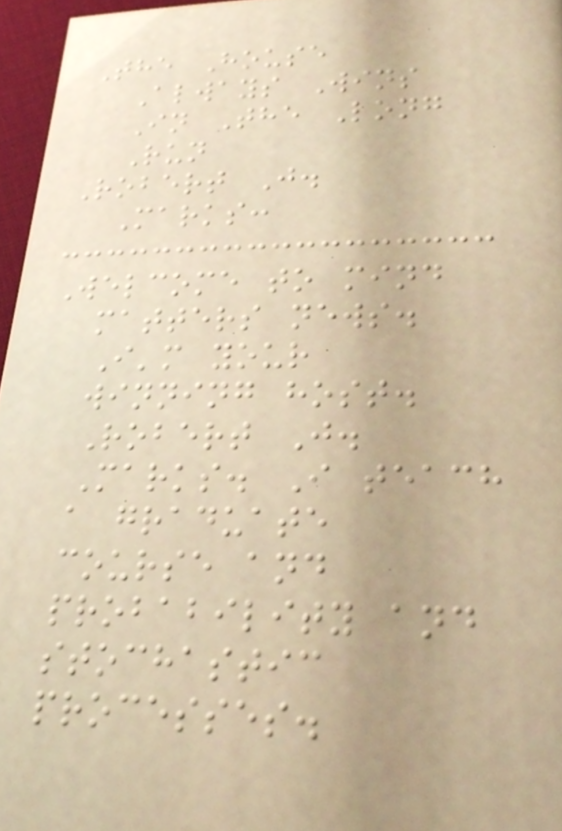The House
Always Wins
In The Long
Run
Robert J.
Marks:
Welcome to mind
matters news.
I'm your
winning host.
Robert J.
Marks. I teach
a graduate
course and
probability and
stochastic
processes.
